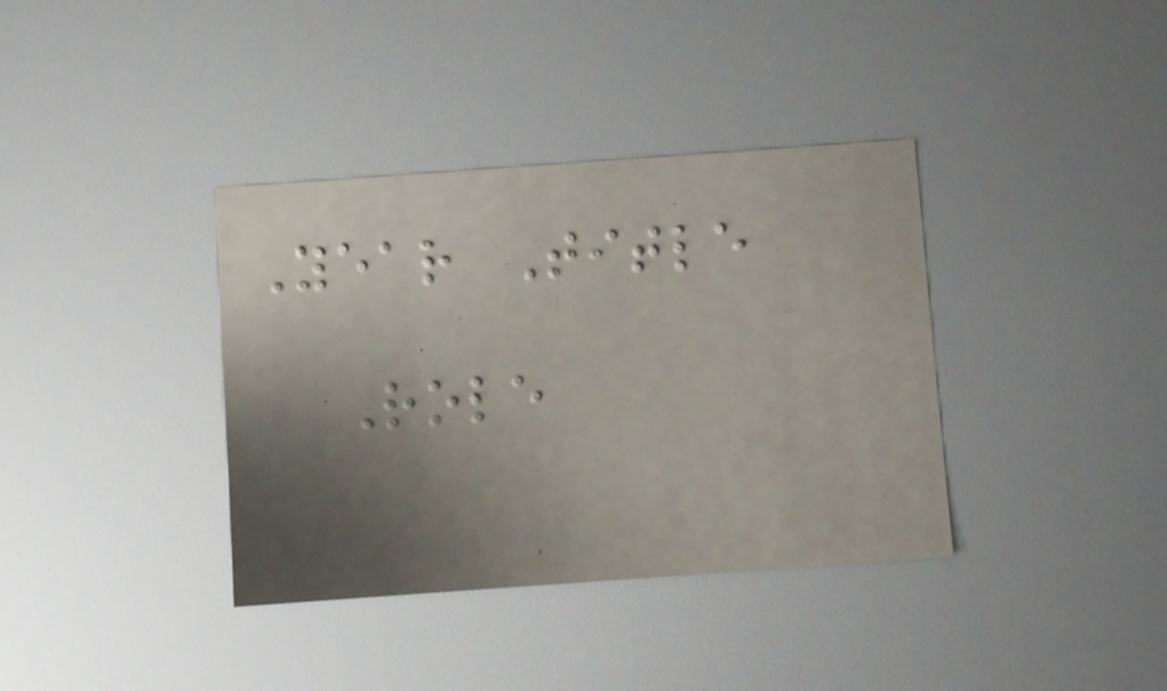Year Title
Role
